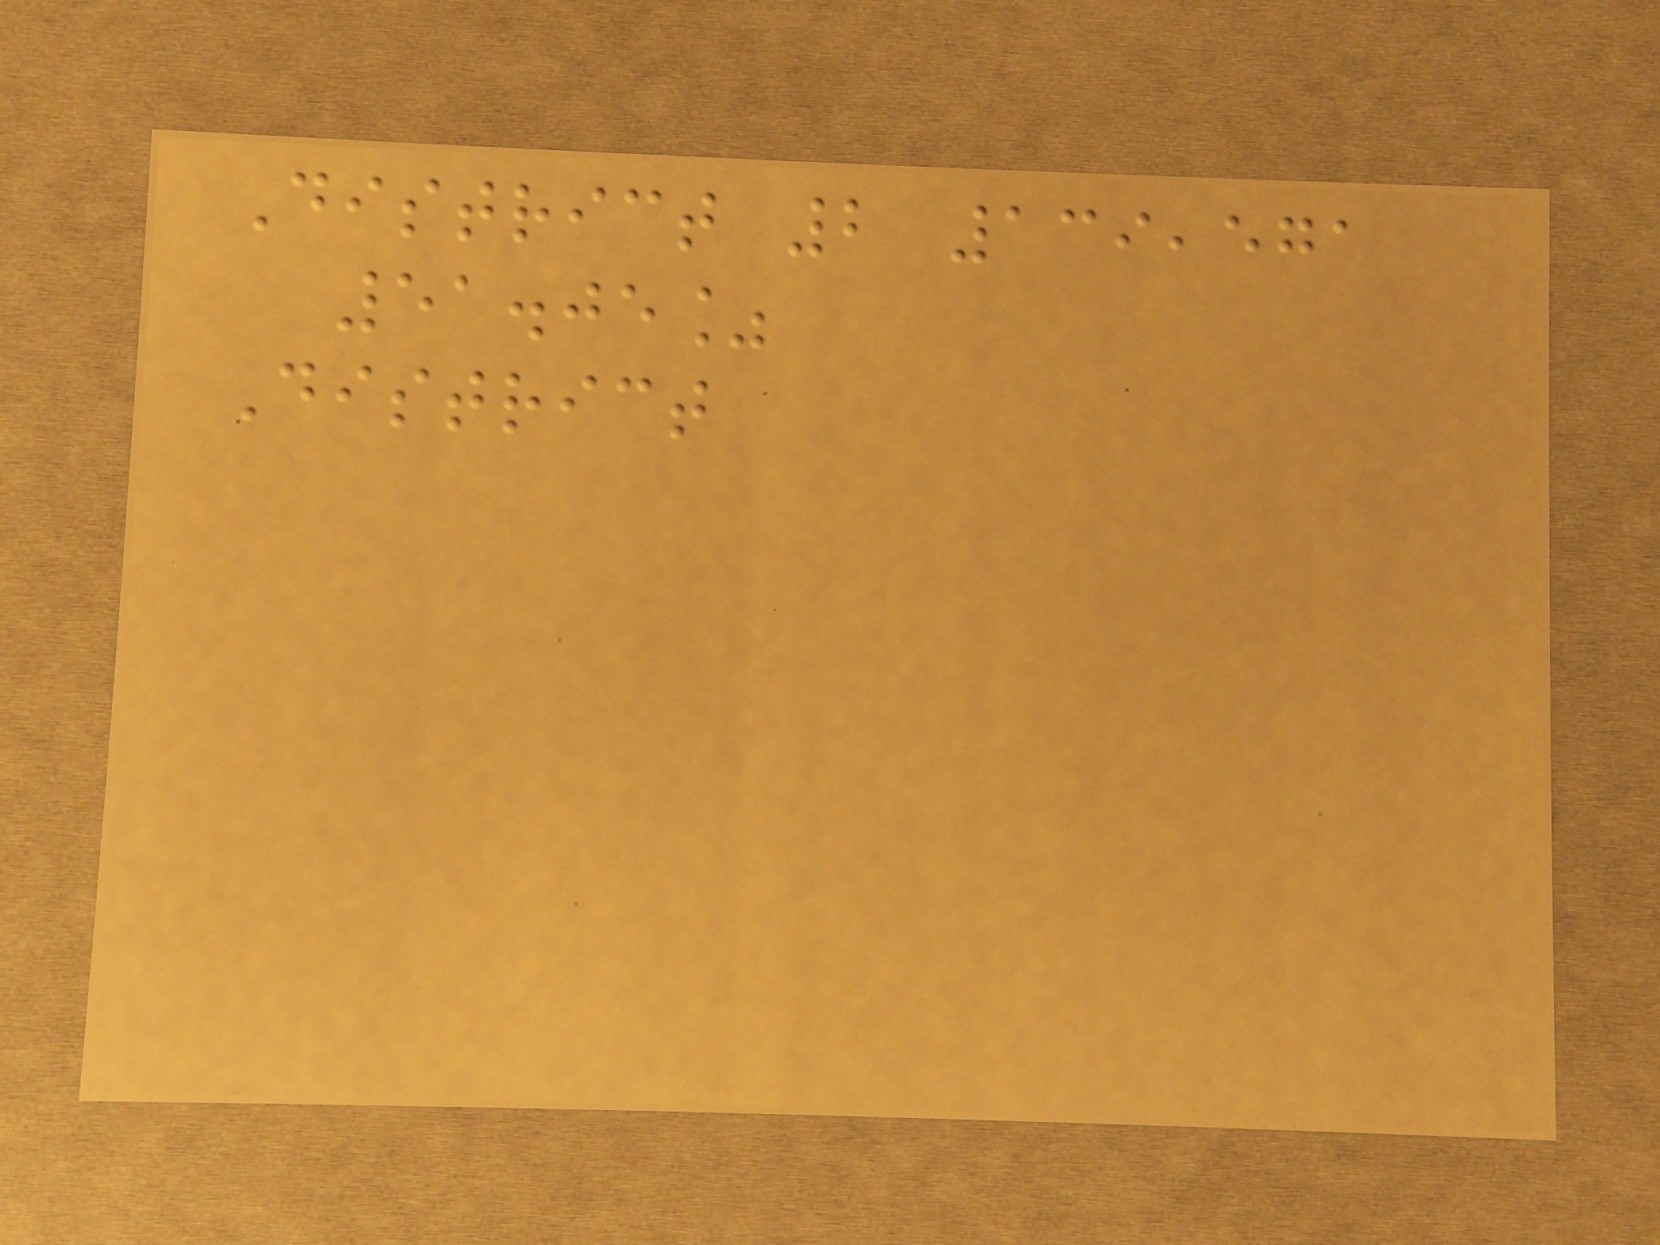District 2 139,571
51.05%
District
